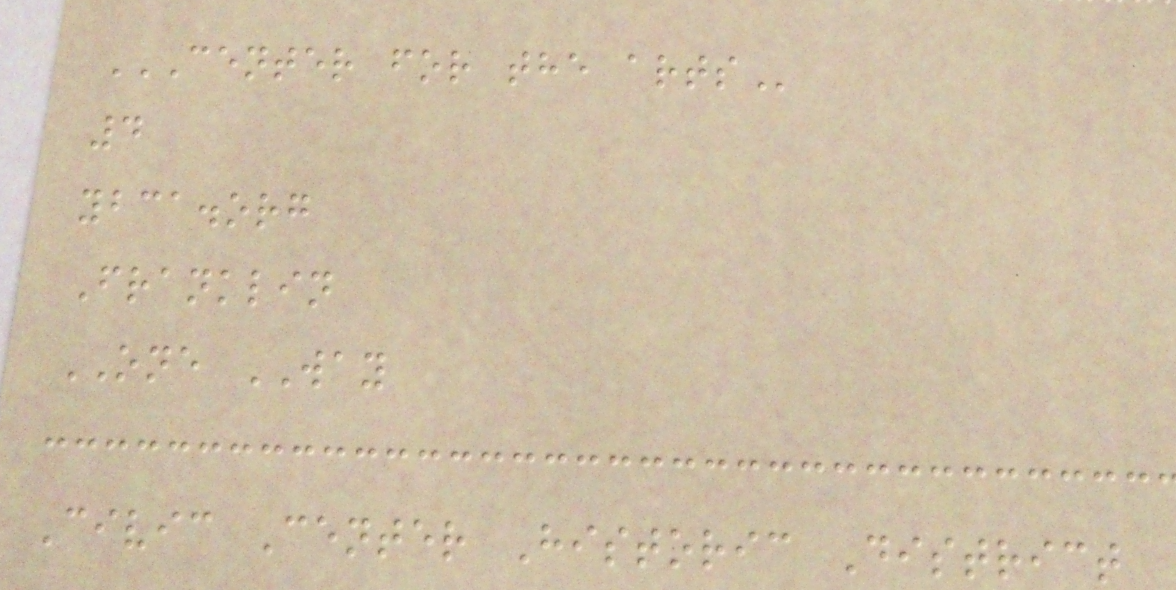CENTER FOR THE ARTS
4
ybca.org
Franklin
ONE WAY
Civic Center Historic District
